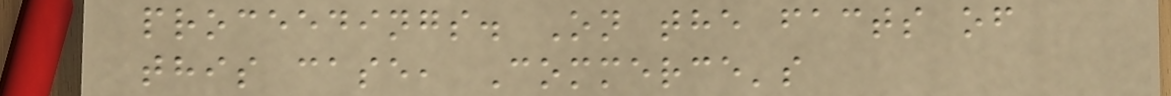proceedings. On the facts of
this case, Commerce's
